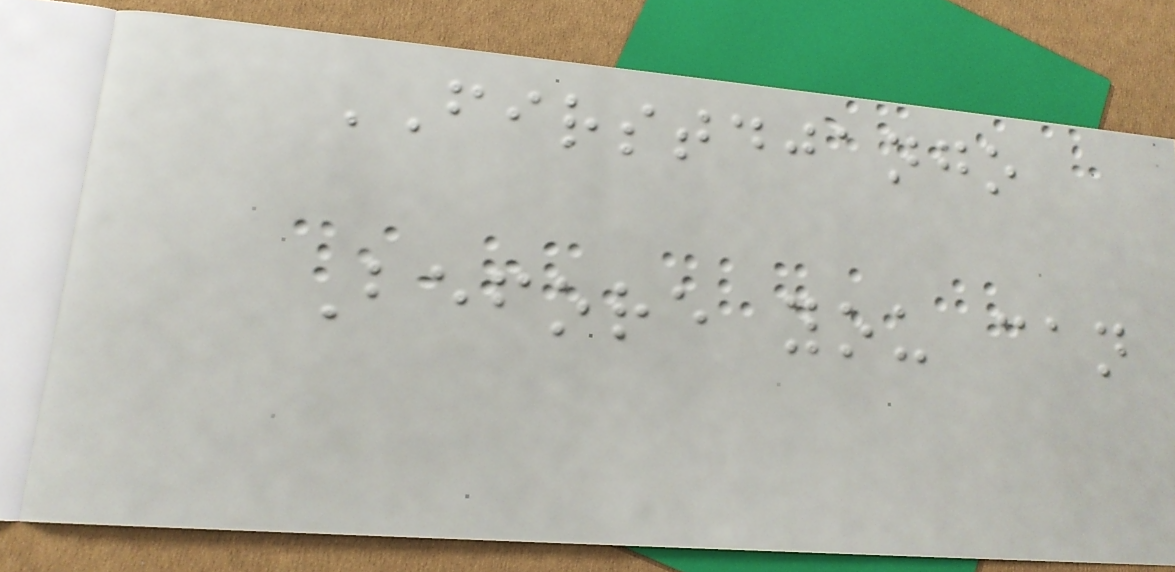FIRSTDJANGO
Before you can
